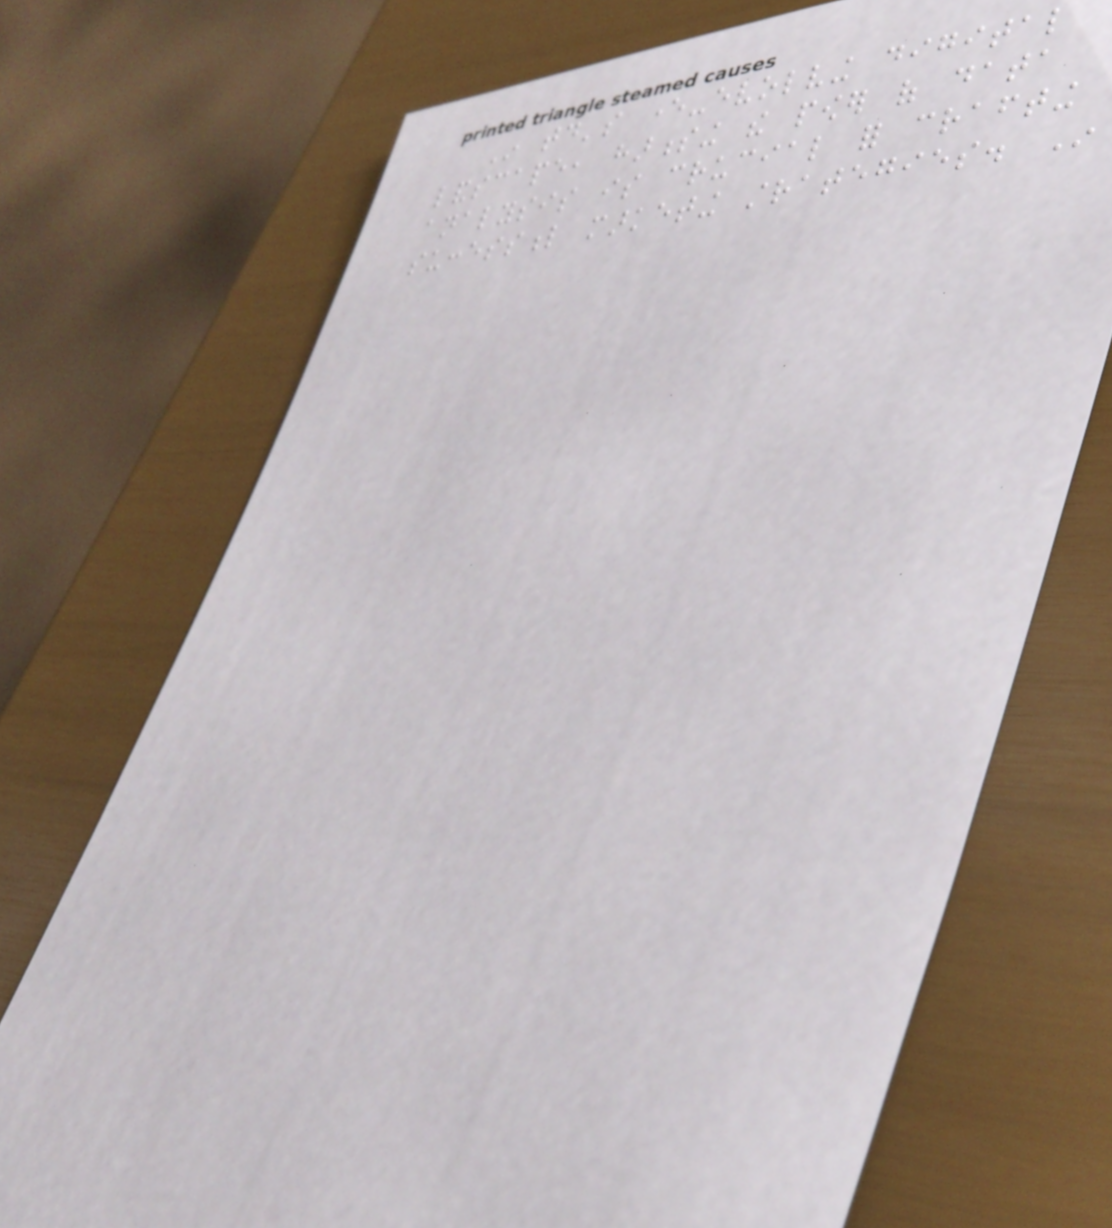In today's ever-evolving digital
landscape, harnessing the power of data
analysis is crucial for crafting
successful marketing strategies. In
